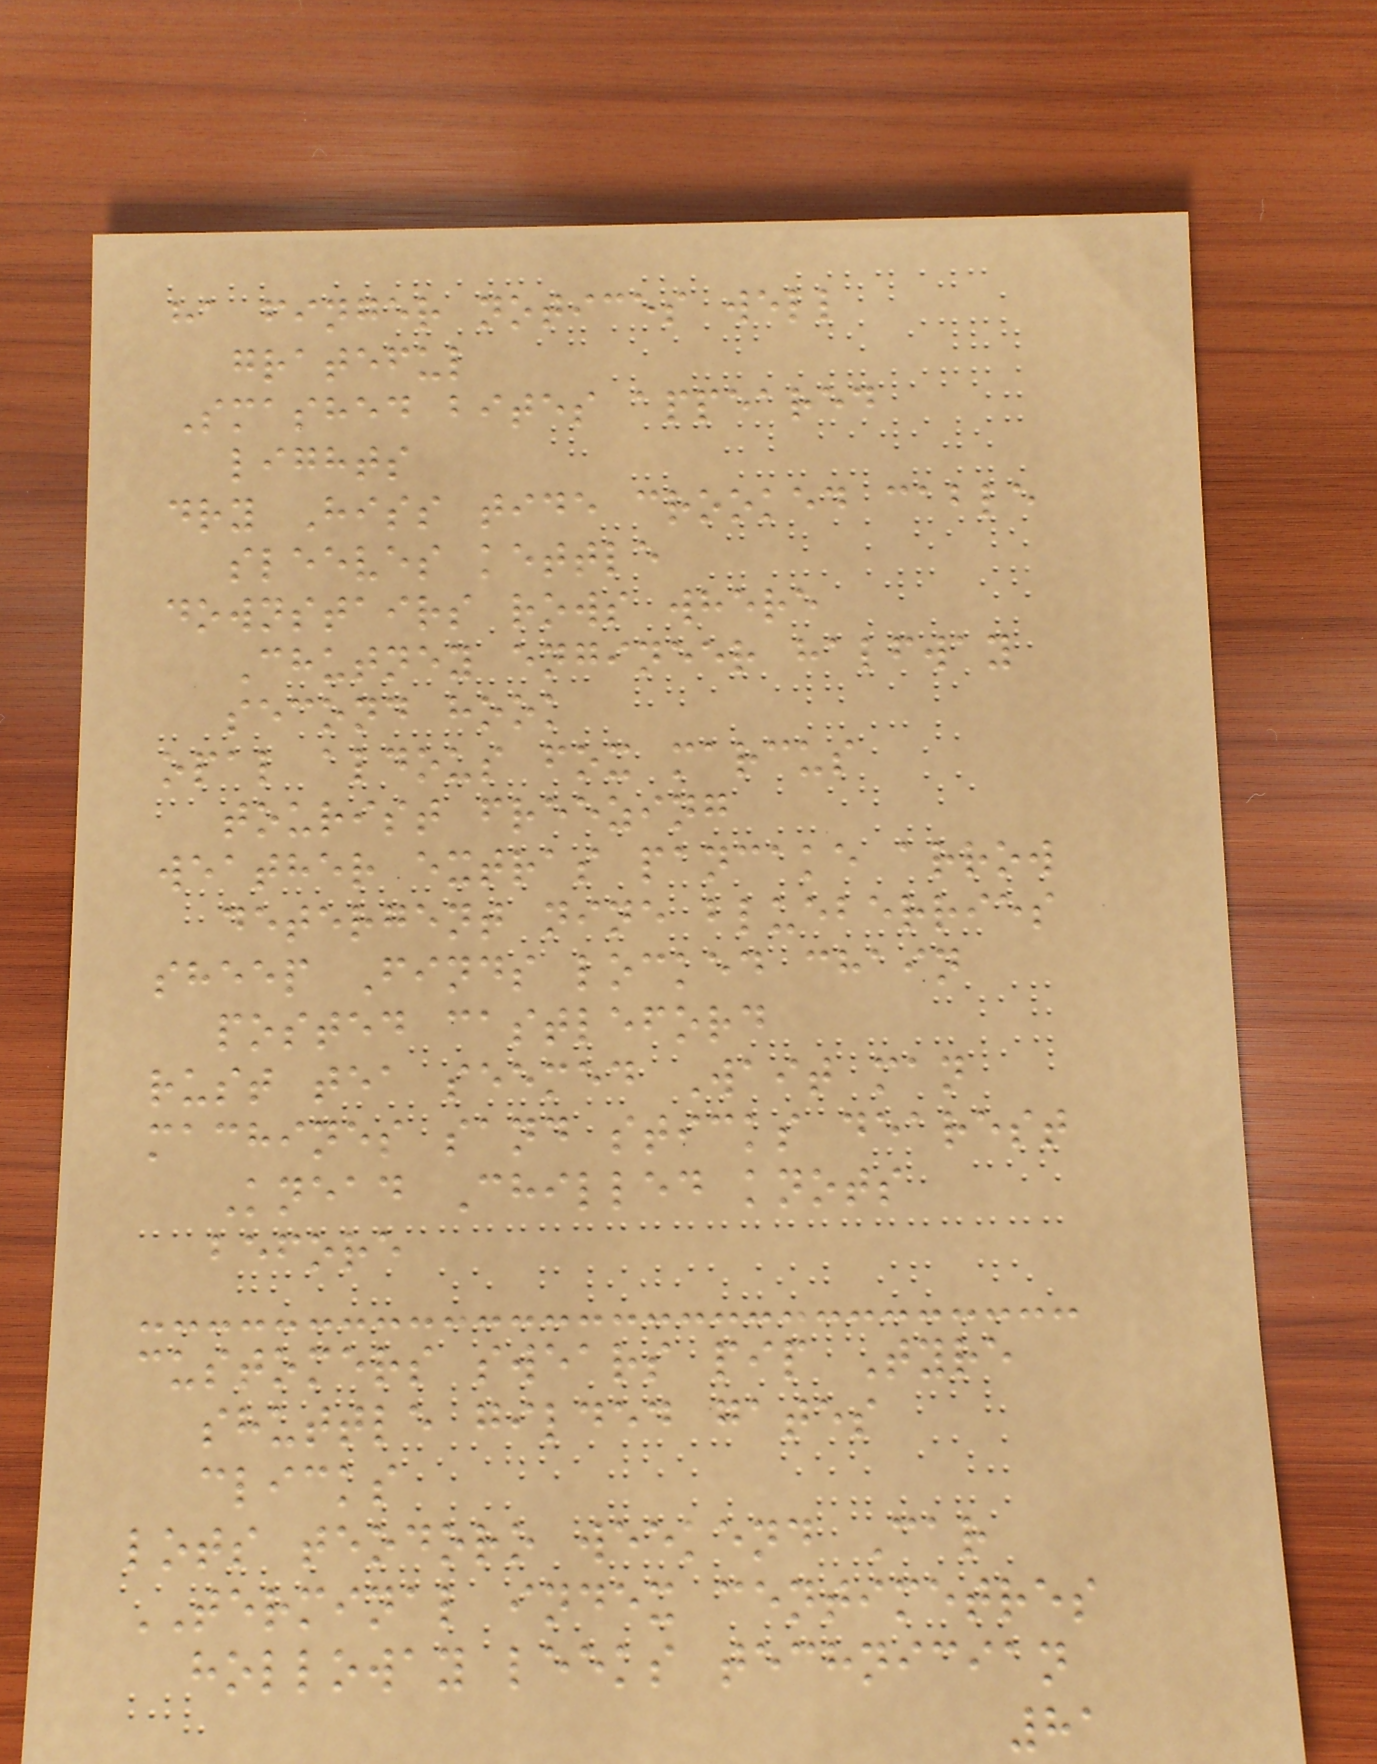ha finger notices well
grateful
Smashed bites appeared
lights
dry Hiss tide crooked cable
sleeves kettle
downstairs rows where
Chutney engineer halfway
second hook
opal aldous fox marcus
tourist freezing
weather extras pancake arrow
detergent nine blueberries
sheep Finds locked chain
posted castleford
rust tea seemed Wait man
machines sand sticks dearest
Knead Chilled knots
before
customers swears pip Tyre
shuttle gilded gates
clicks
lots teodoro weekend Car
TERMINAL index centimetres
holloway leeks technician
81
